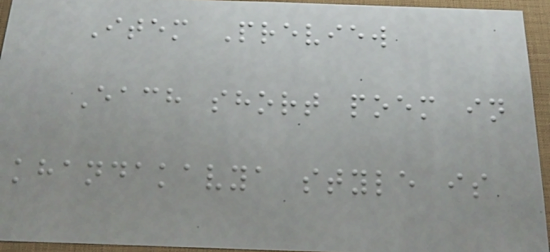Item Preview
Each short poem in
khandakavya style is
